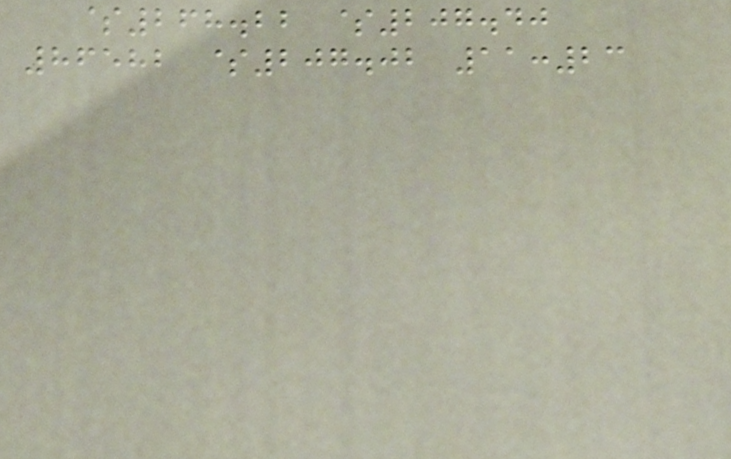$268.22 $207.40
86582 $207.02 11:23
